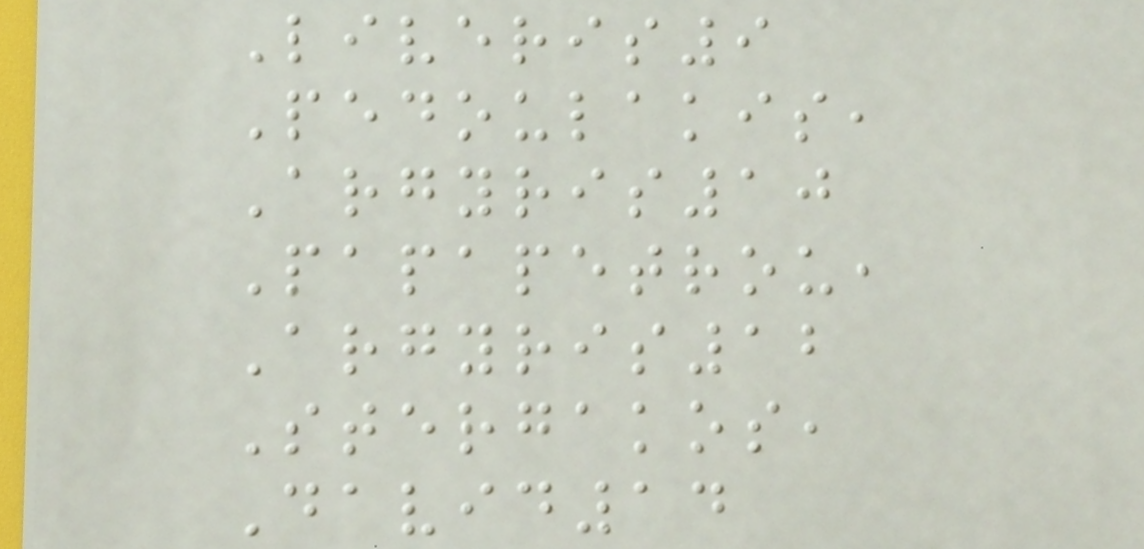Liveris9
Pedoulakis,
Argyris10
Papapetrou,
Argyris12
Stergakos,
David14
